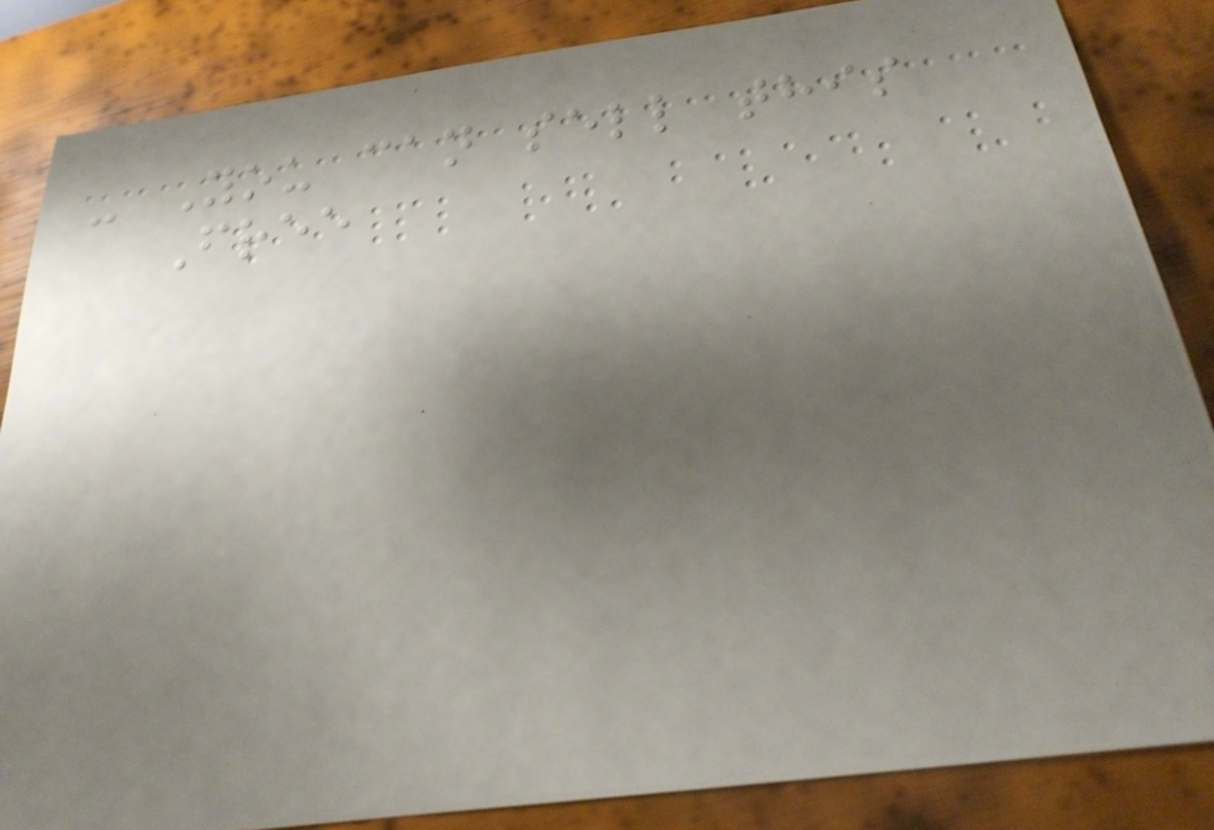- You can sell this
Free
